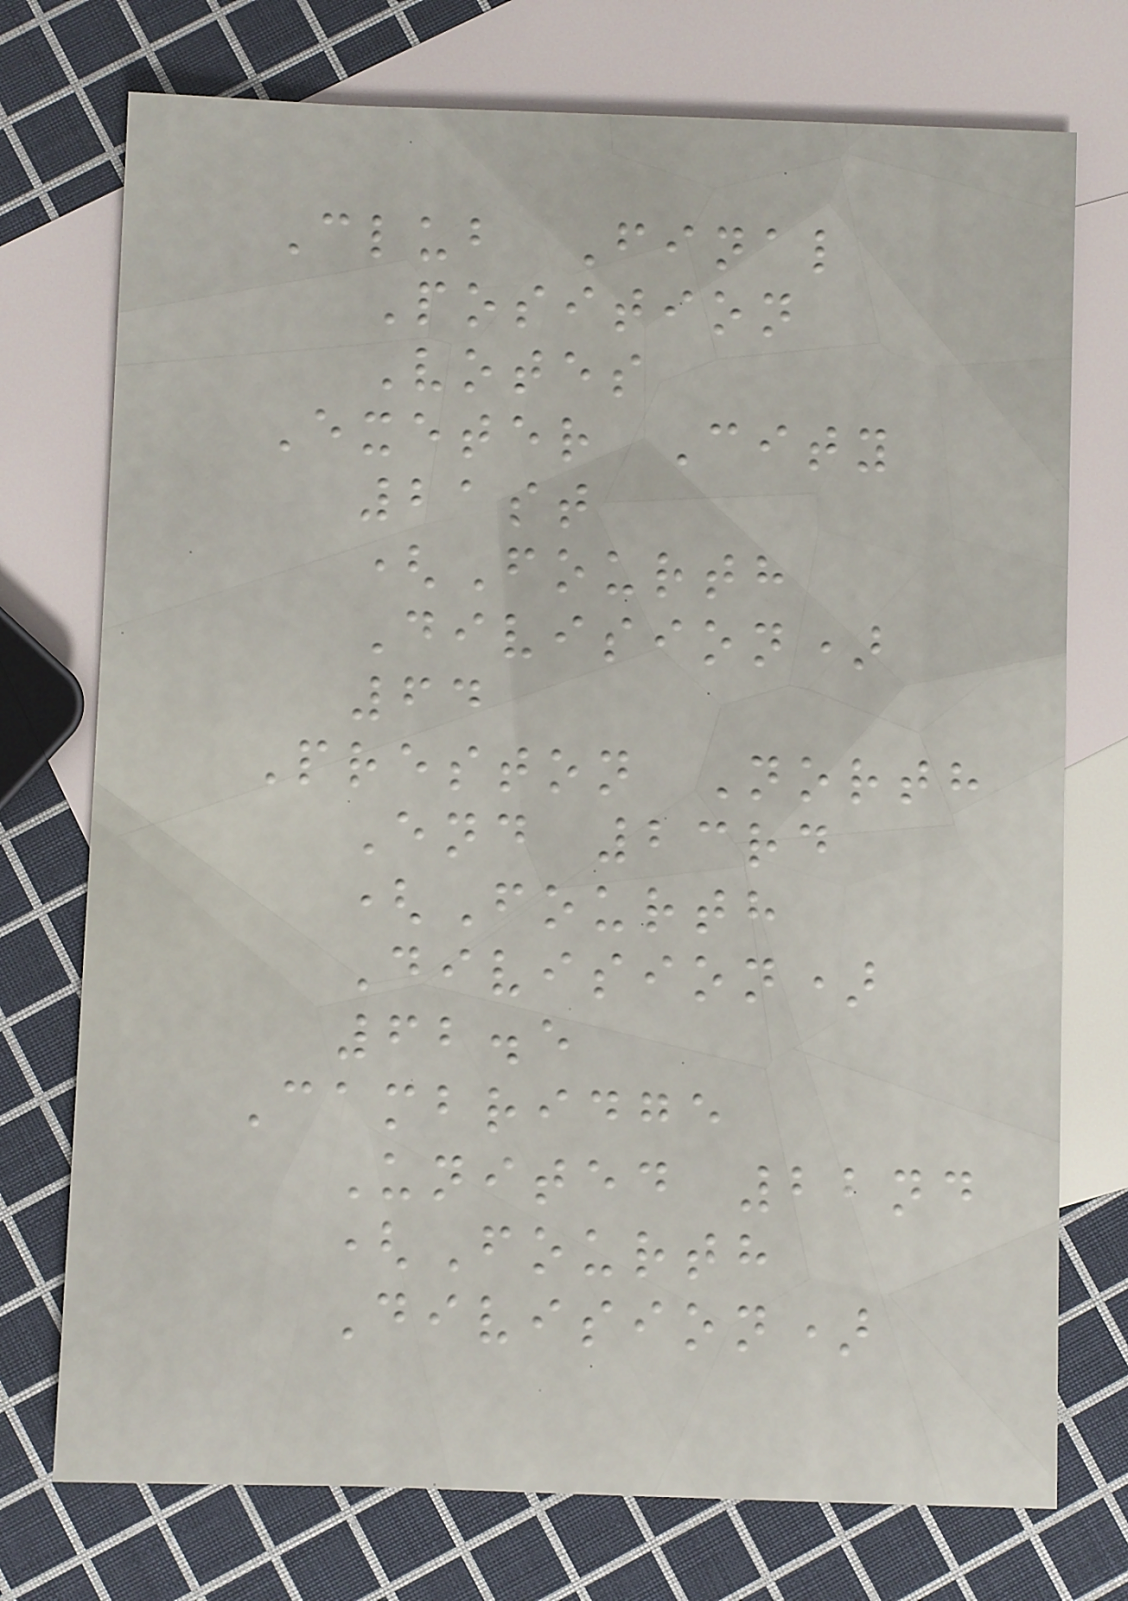Club Final
Position
Votes
Exeter City
21st
(Fourth
Division)
64
Preston North
End 23rd
(Fourth
Division)
62.5
Cambridge
United 22nd
(Fourth
Division)
